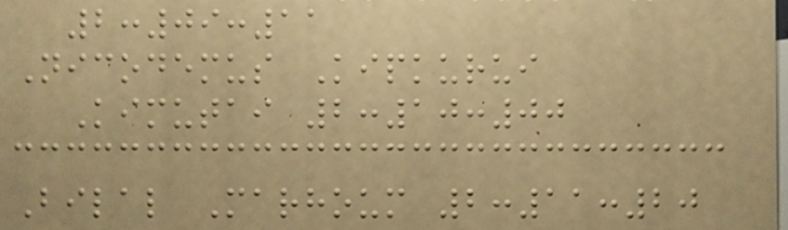2:09:11
Nicodemus Kipkurui
Kimutai 2:10:00
Bilal Marhoum 2:11:20
